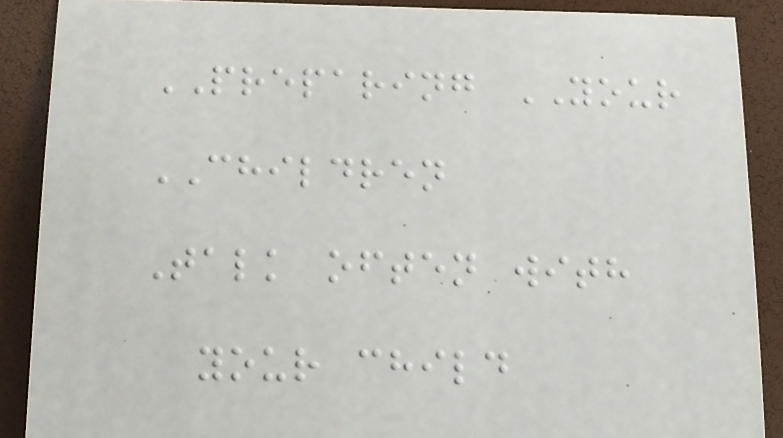PREPARING YOUR
CHILDREN
Talk often with
your child
